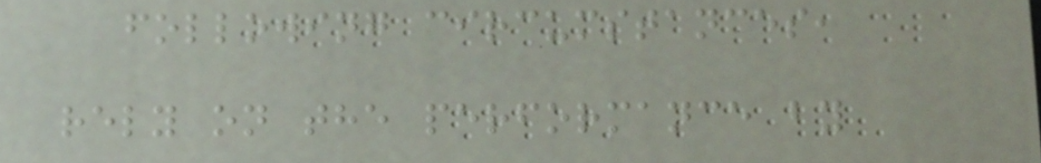following circumstances,
rely on the performance by
